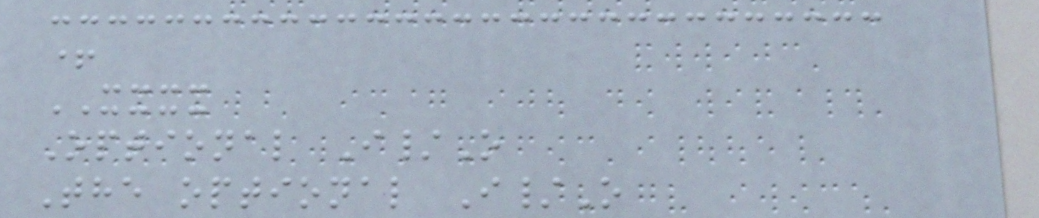+
XXXX
Optional I/O
The optional I/O
